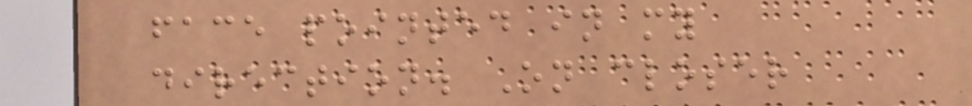face pointed in my
direction. On closer
